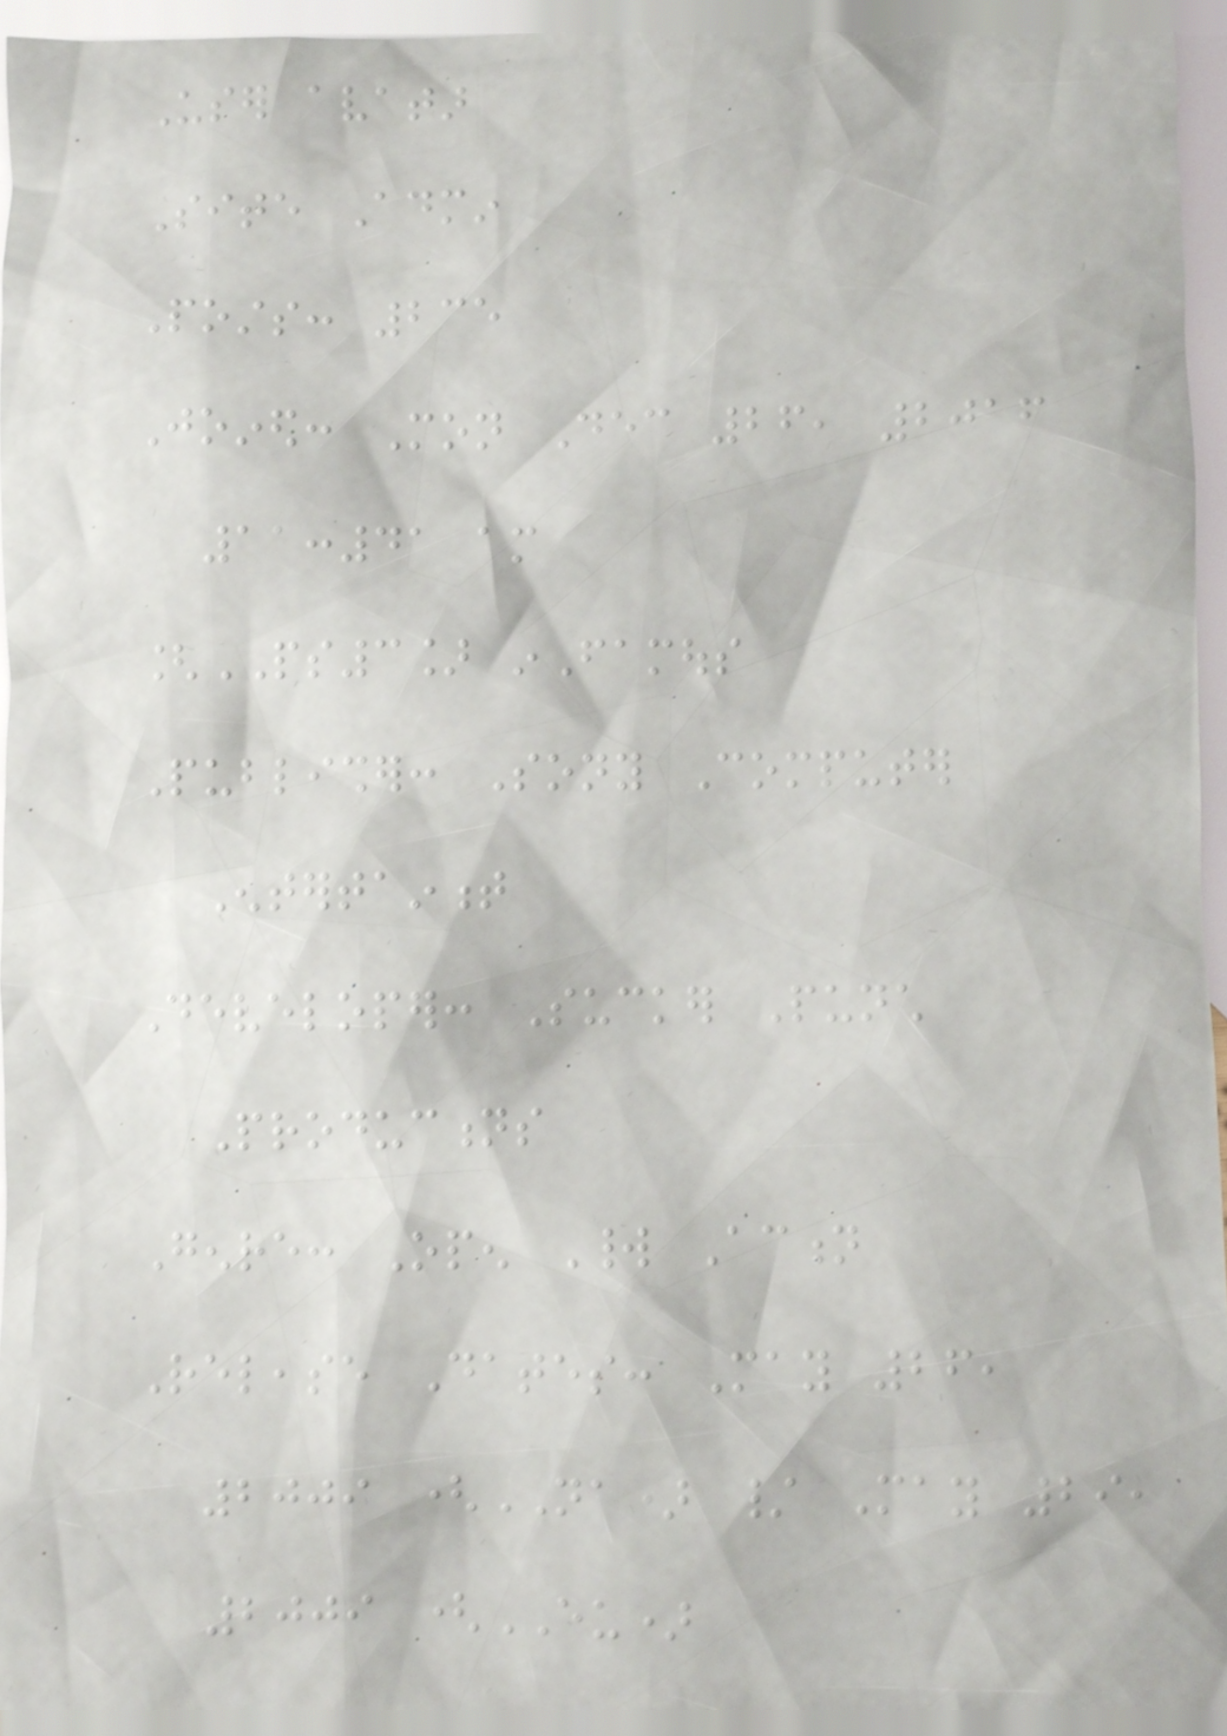User avatar
Site Admin
Posts: 235
Joined: Mon Dec 26, 2016
11:41 am
[PS3] inFamous
Publisher: Sony Computer
Entertainment
Developer: Sucker Punch
Productions
Genre: Open World Action
Release Dates: May 26,
2009 (NA) / May 29,
2009 (EU)
